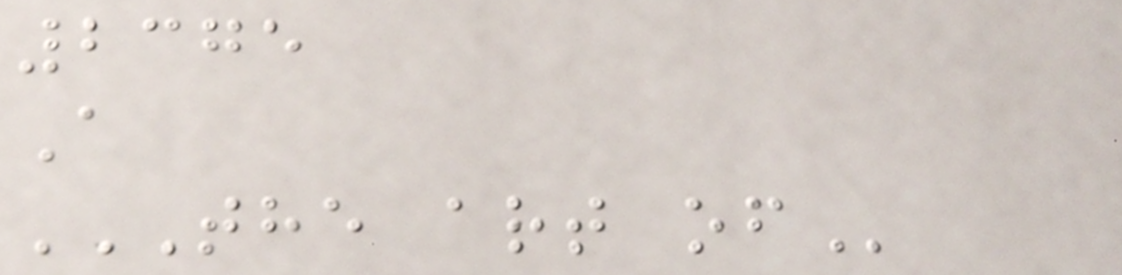2375
A
THE ART OF
